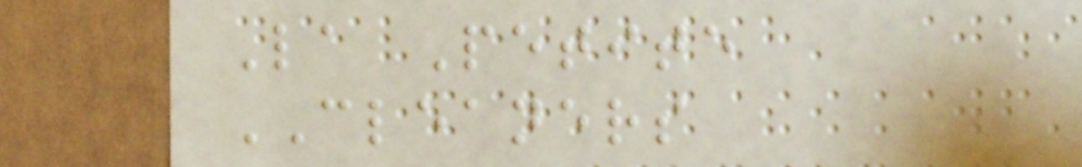La Petite
CLEANERS
